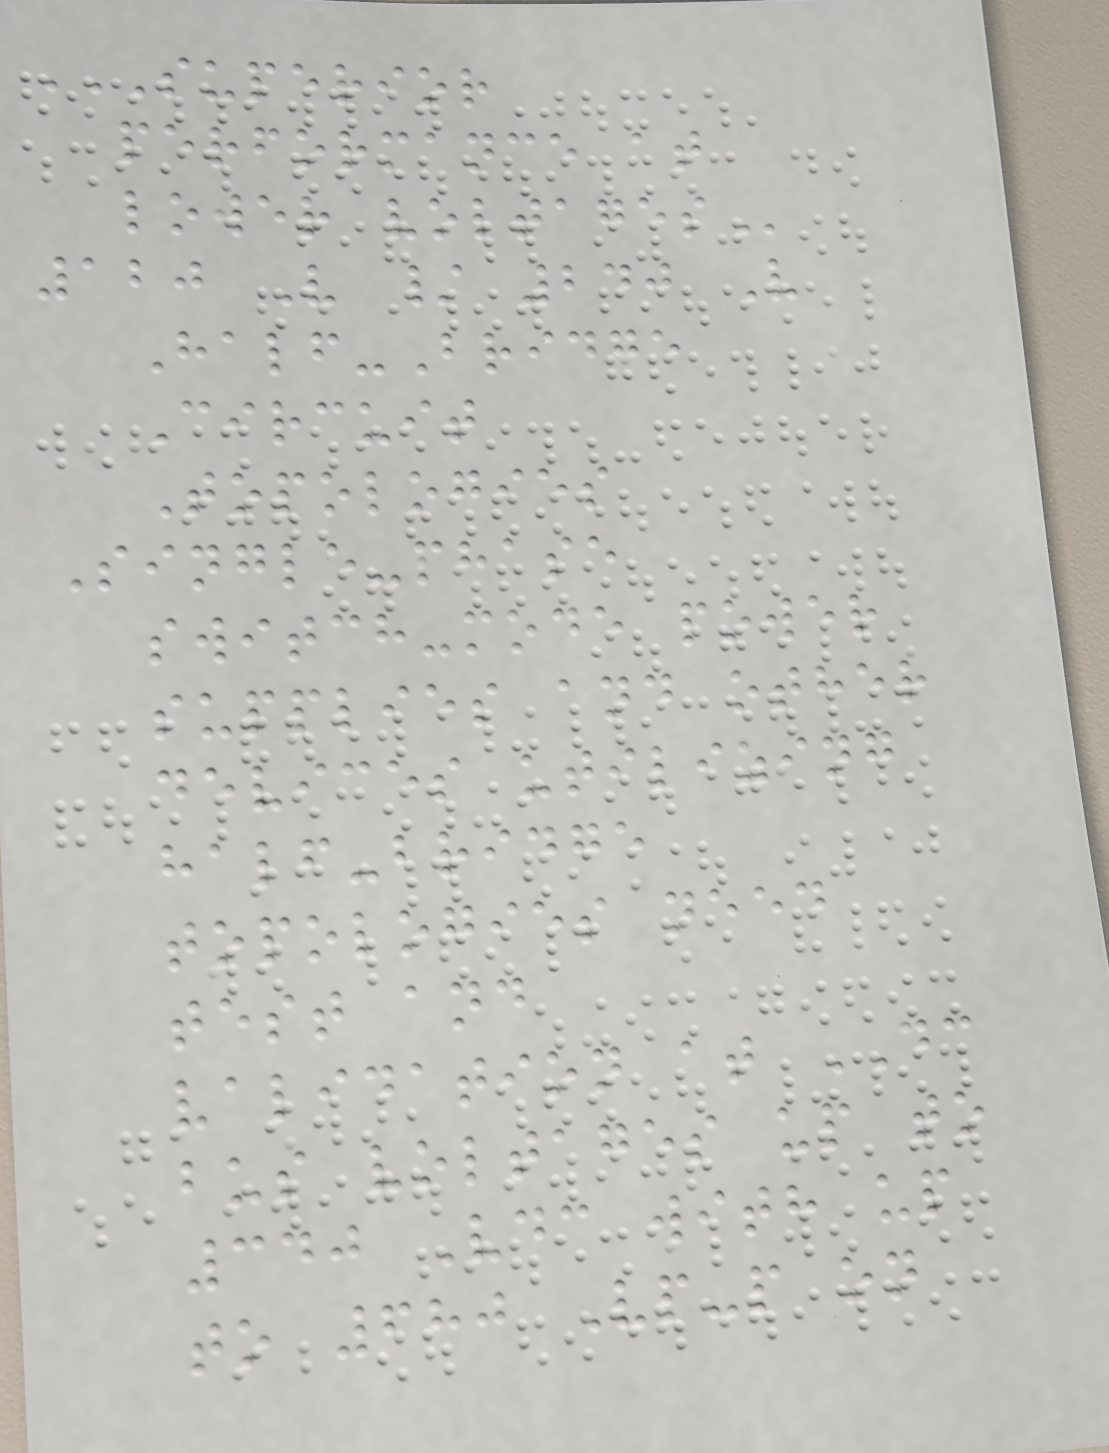SUPERIOR
PERFORMANCE AT
LOWER VOLTAGES
120 V / 240 V
Half-Bridge
Circuit
Topologies
Single-phase
switch-mode power
supplies and other
devices utilizing
half-bridge
topologies need
test and
validation at DC
bus voltages up to
340 Vdc with up
to 680 Vp-p on
